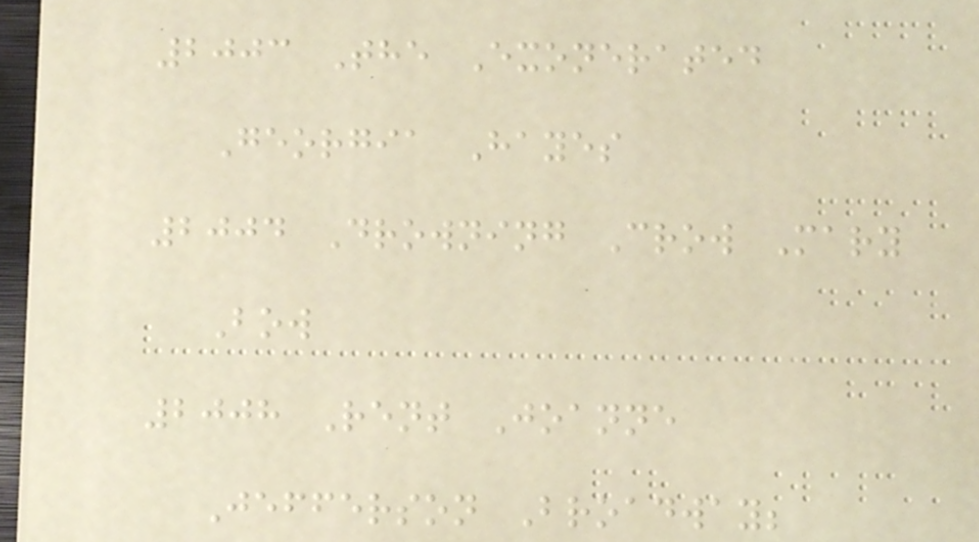2003 The Exonerated
Georgia Hayes
2004 Drowning Crow Mary
Bow
2008 Rent Joanne
Jefferson Broadway;
